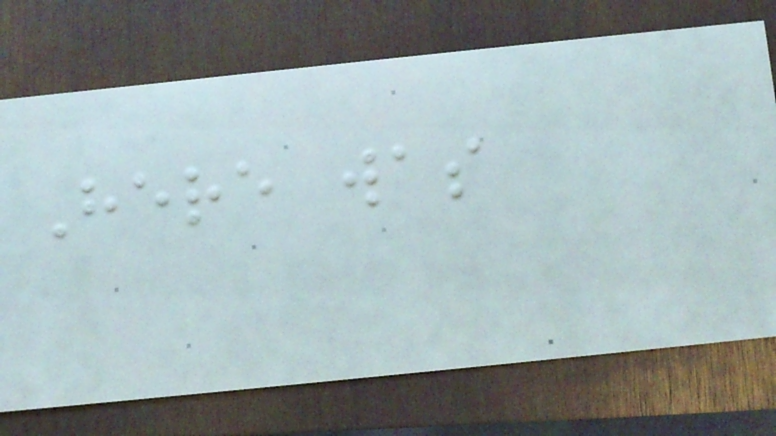Here was
